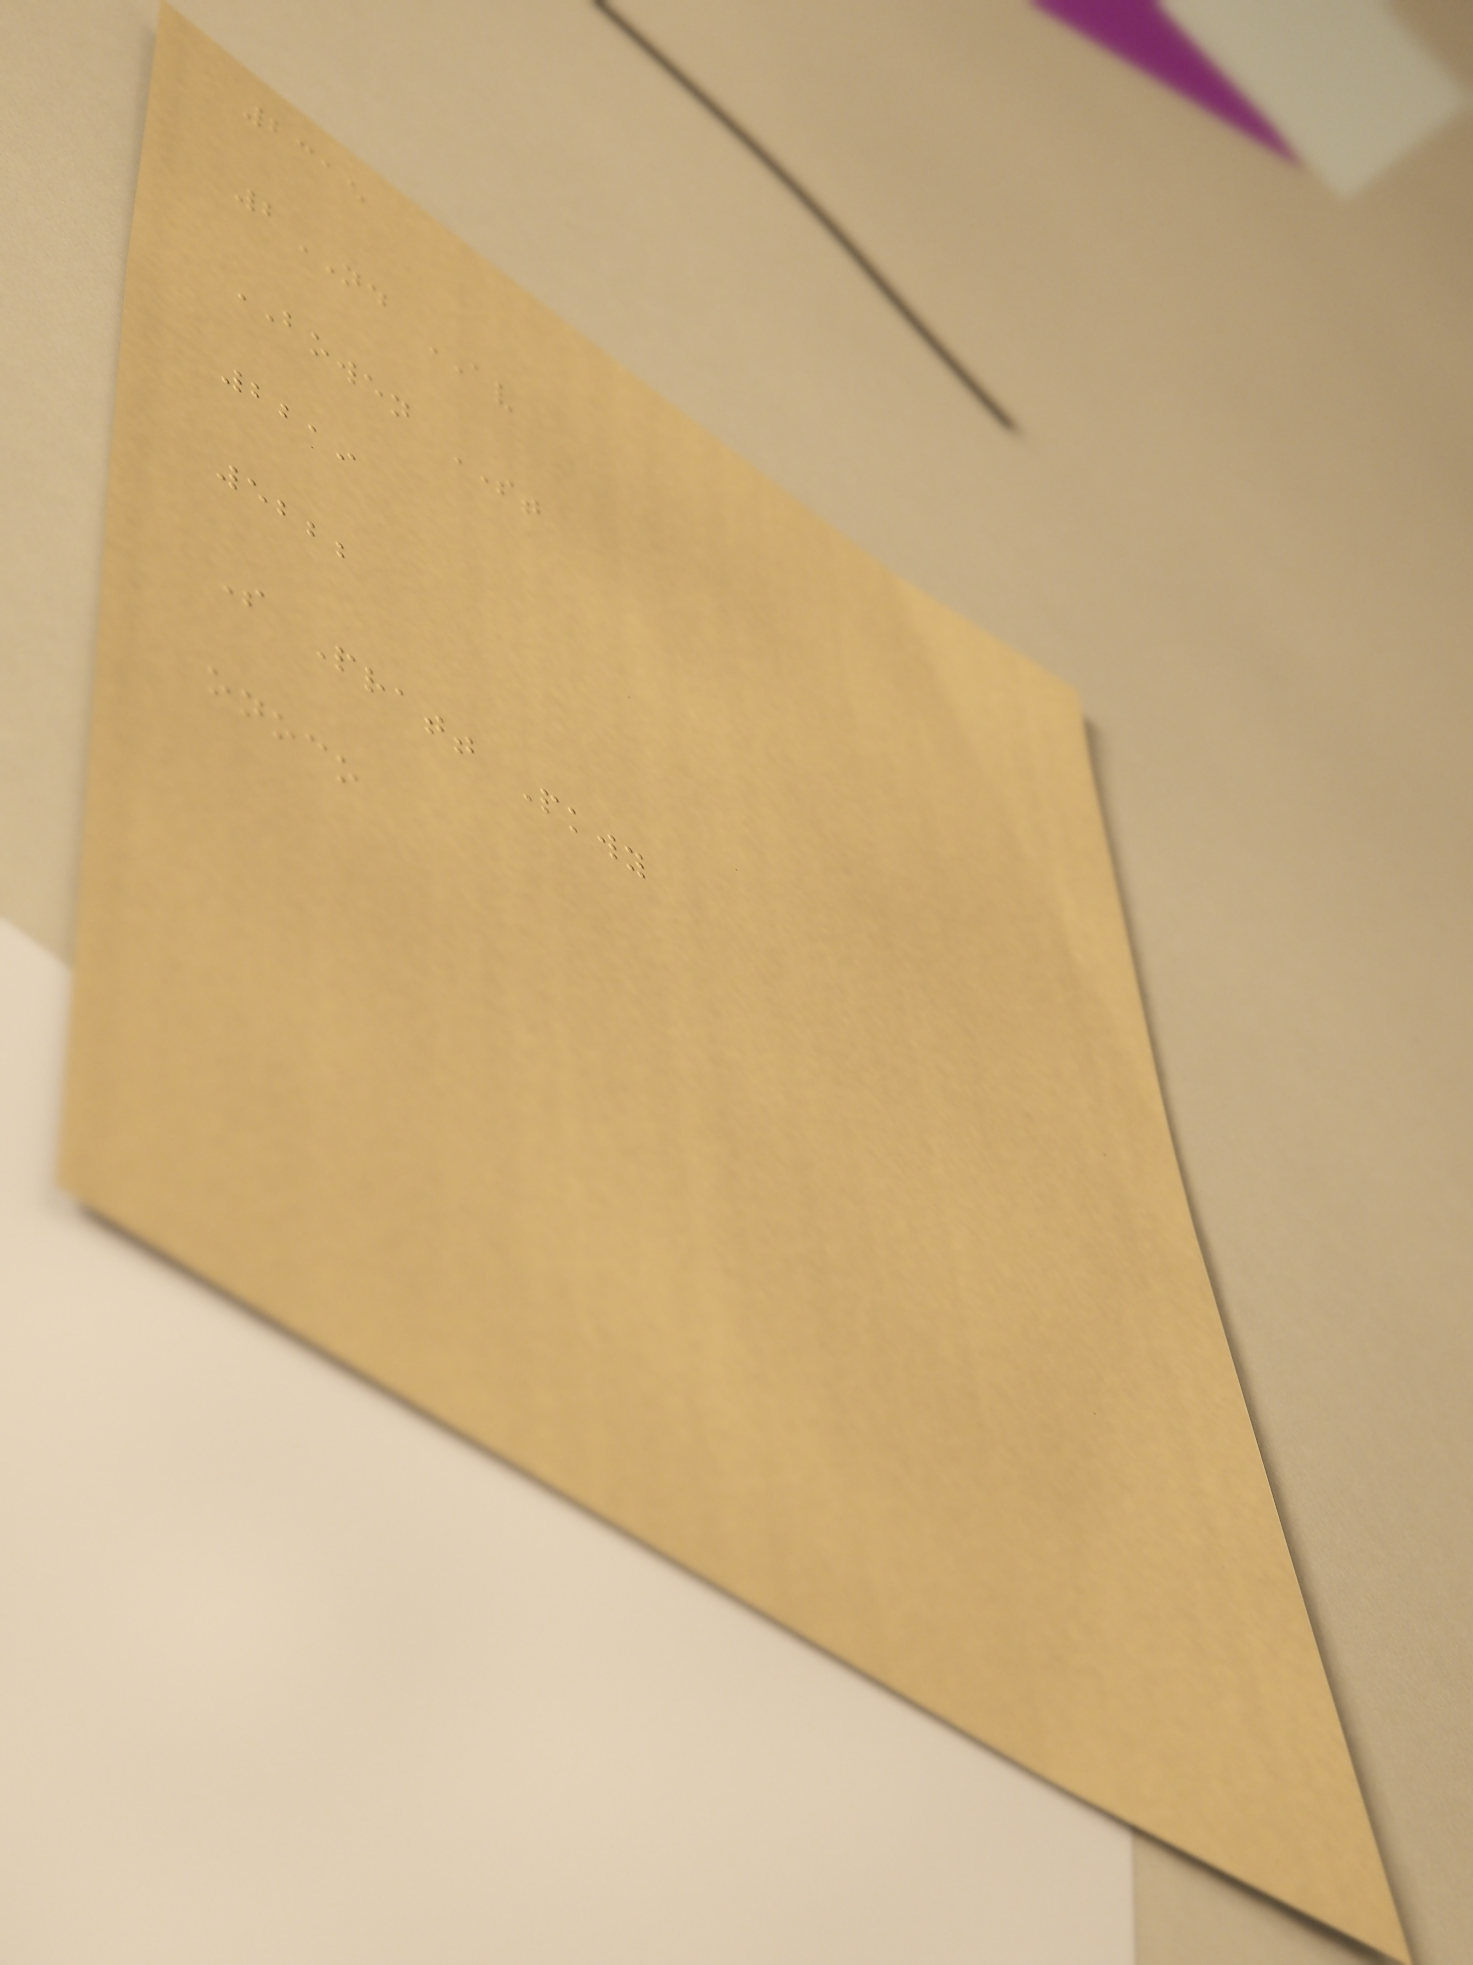2315
2ND AV
BOWEN ST
2219
5222
S Pratt Pkwy
onoco
